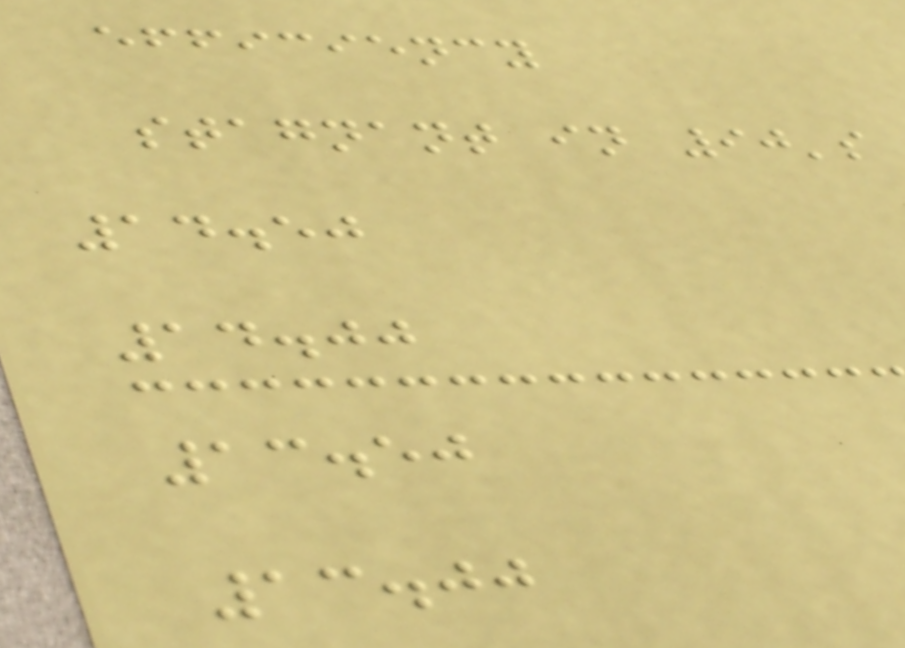efficiency
stagnant in 90's
14.50
14.00
13.50
13.00
